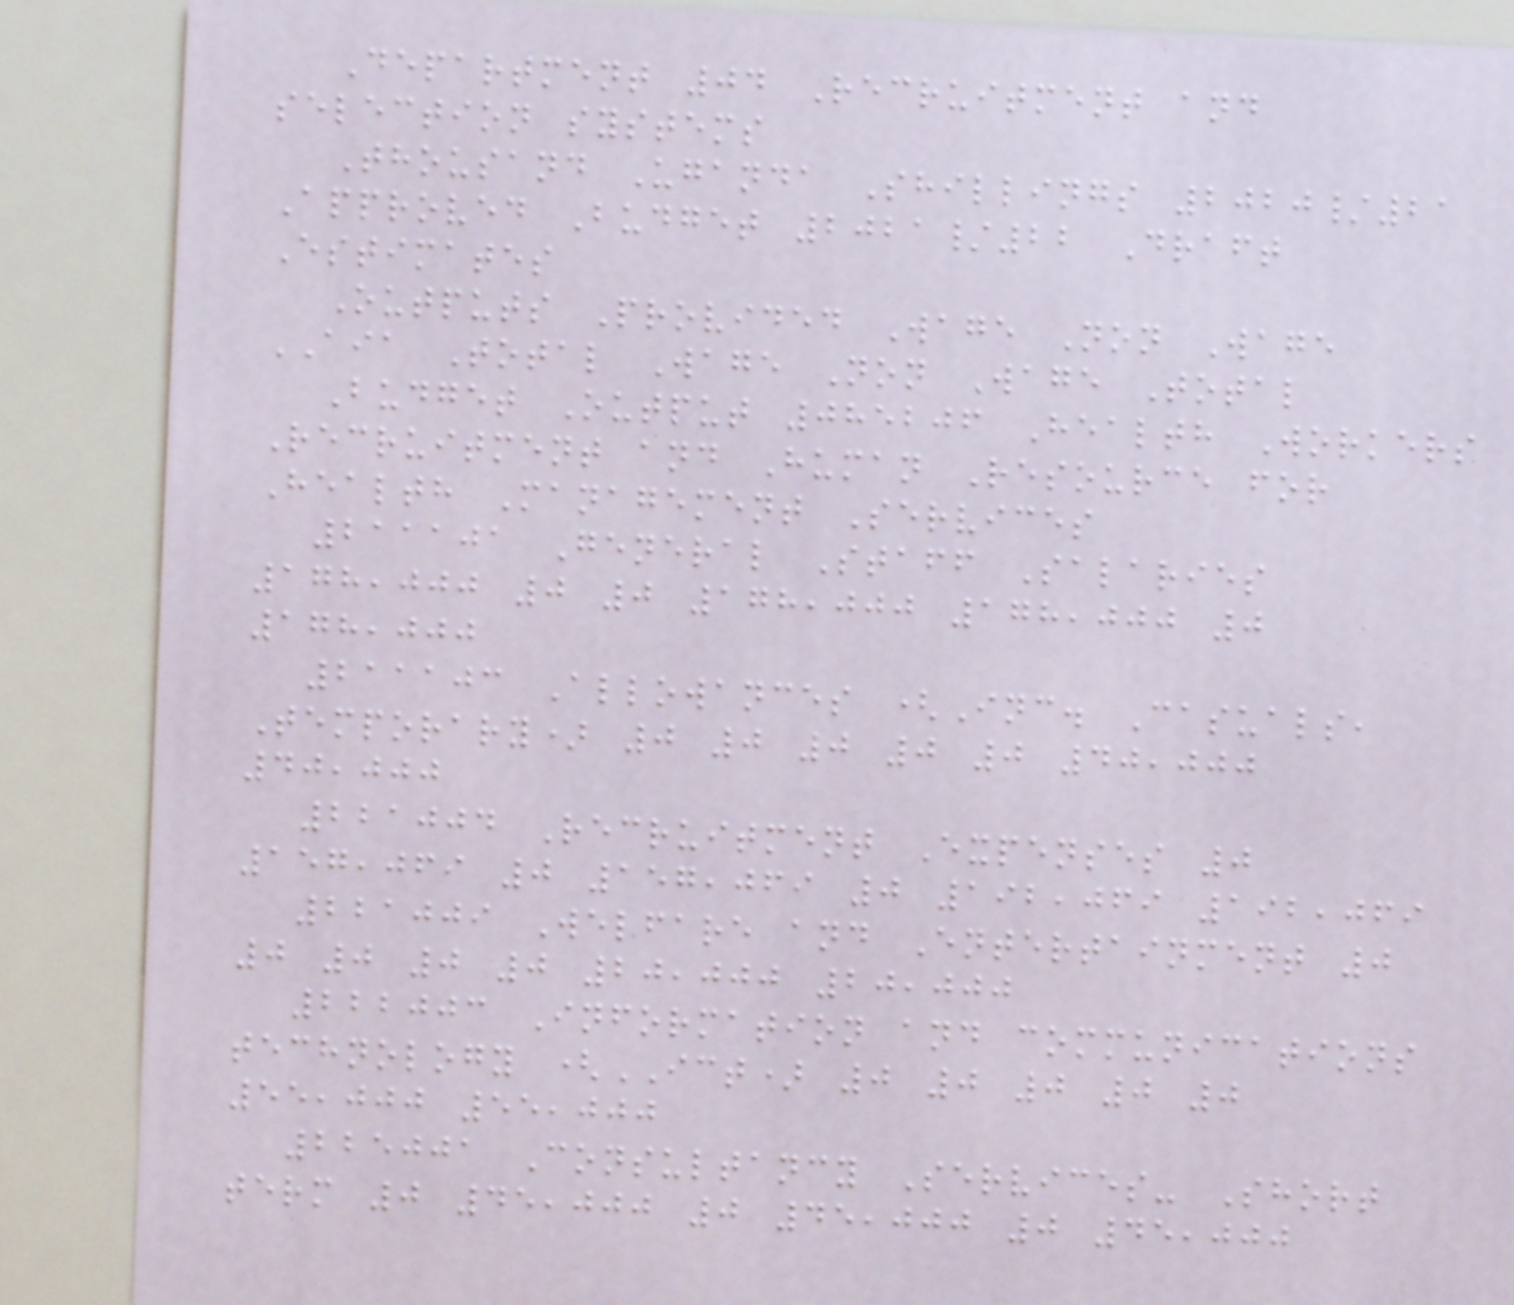Department 04 Recruitment and
selection systems
Thousand Uganda Shillings 2020/21
Approved Budget 2021/22 Draft
Estimates
Outputs Provided Wage Non Wage
AIA Total Wage Non Wage Total
Budget Output 085206 Health Workers
Recruitment and Human Resource for
Health Management Services
211101 General Staff Salaries
178,000 0 0 178,000 178,000 0
178,000
211103 Allowances (Inc. Casuals,
Temporary) 0 0 0 0 0 40,000
40,000
221004 Recruitment Expenses 0
157,069 0 157,069 0 192,069 192,069
221009 Welfare and Entertainment 0
0 0 0 0 20,000 20,000
222003 Information and communications
technology (ICT) 0 0 0 0 0
55,000 55,000
225001 Consultancy Services- Short
term 0 45,000 0 45,000 0 45,000
